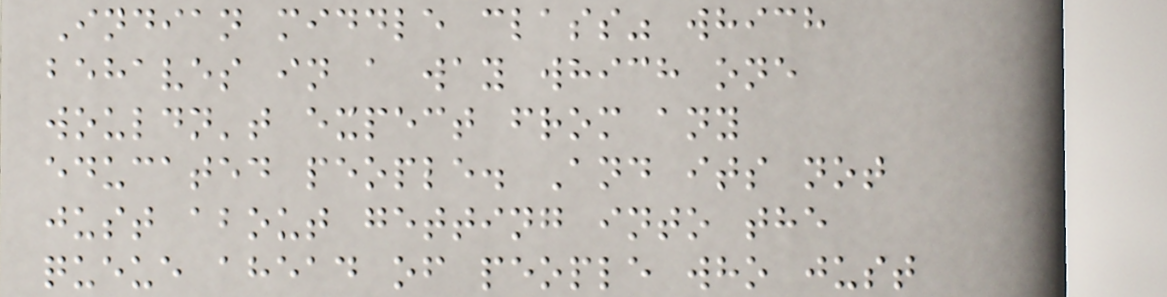Indian middle class" which
behaves in a way which one
wouldn't expect from any
educated people. And its not
just about getting into the
queue ahead of people who just
